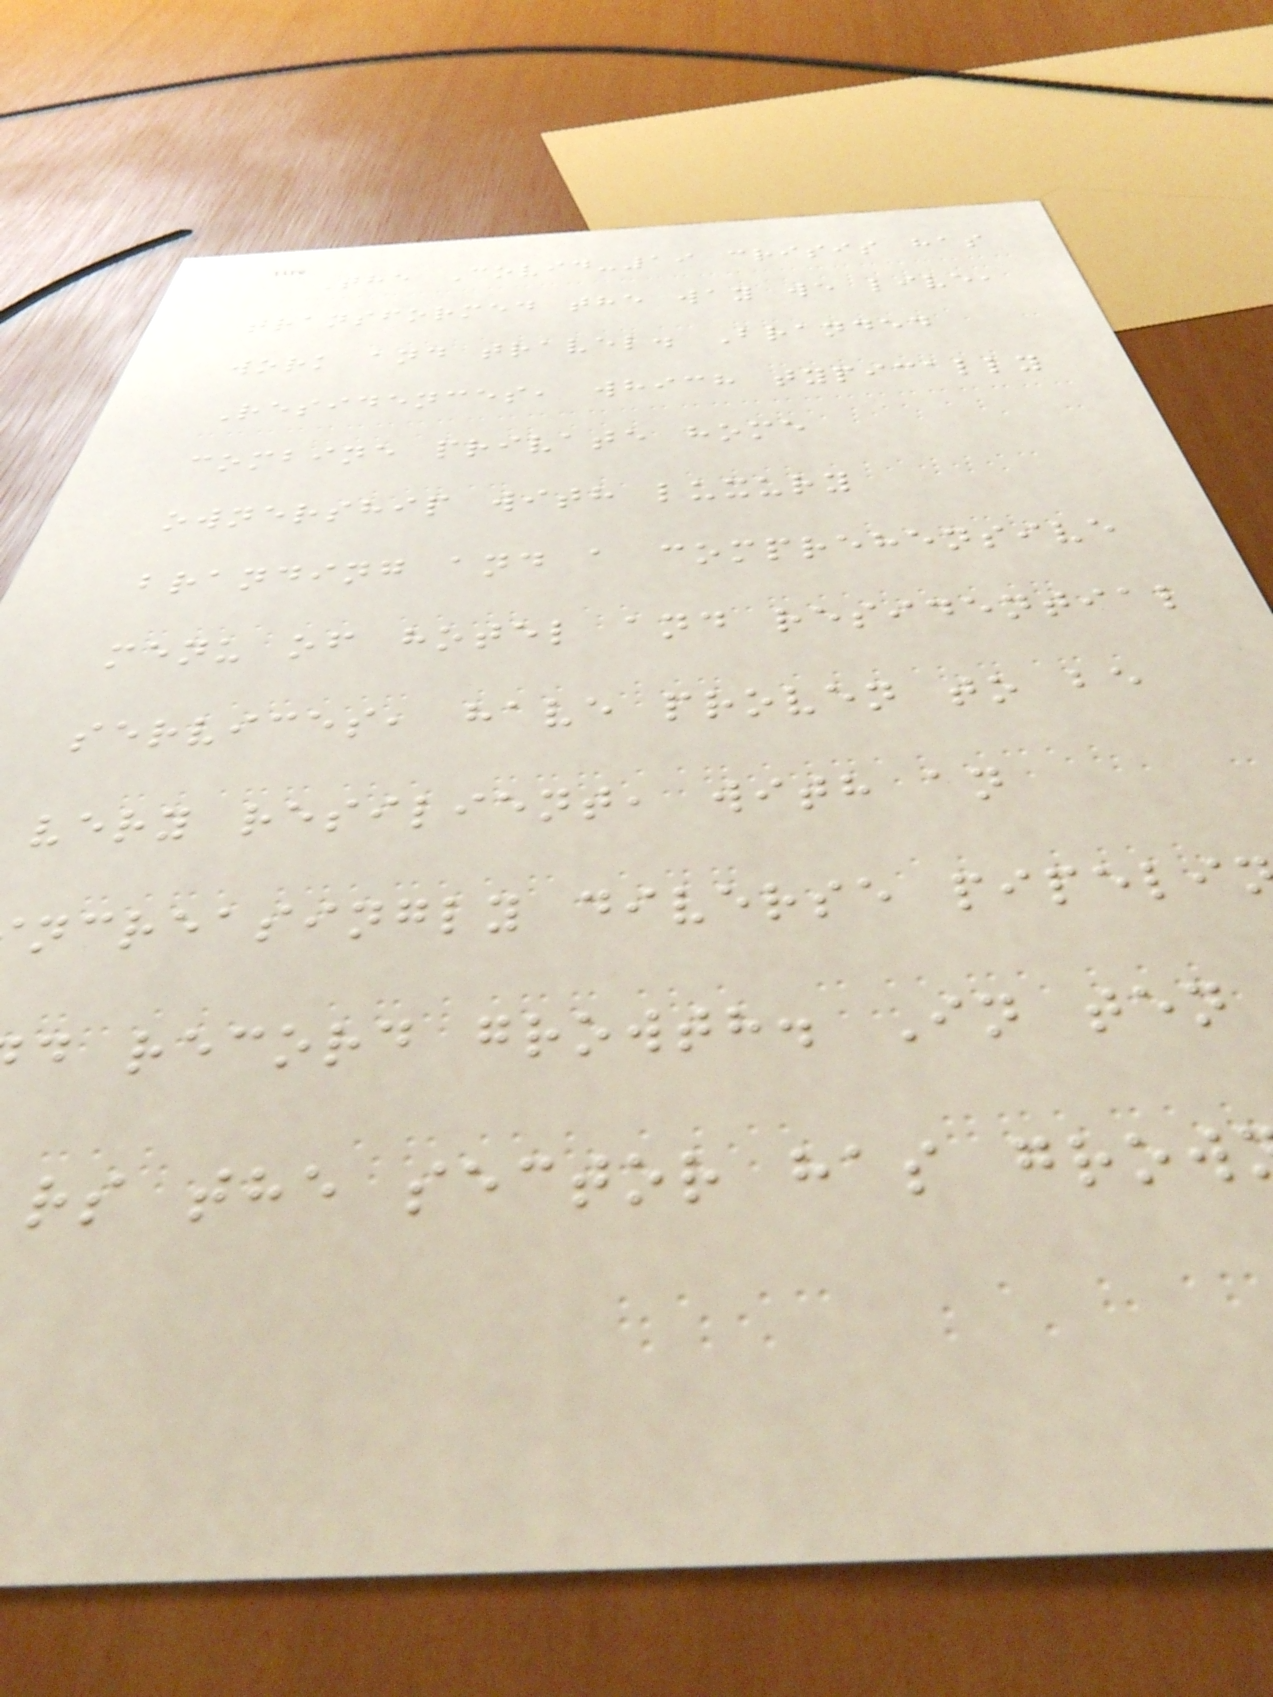The Covid-19 crisis has
transformed the way we live,
work and travel. Branded
Residences, which typically
combine private home
ownership with luxury
branding and a comprehensive
menu of hotel and residential
services, have proven to be
very resilient, with an
ncreasingly diverse pipeli
d record growth. In ten
rs the sector has grow
